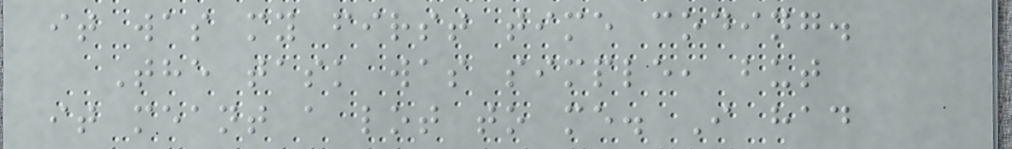it was my first time coding.
The task was simple, but
it meant a lot to me. I had
